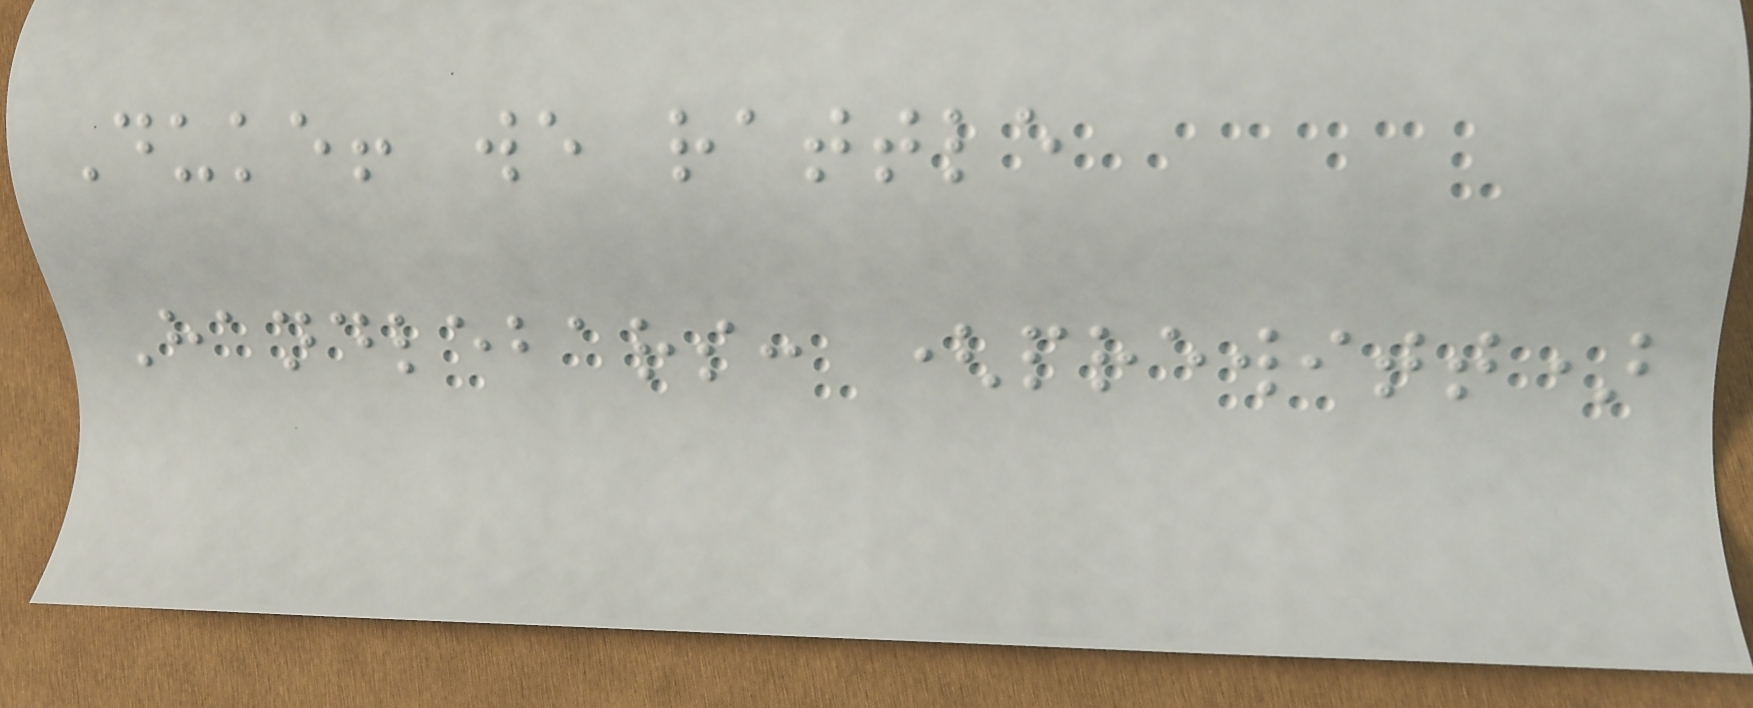Duke! we rattle
Handlebars: (prewitt)
